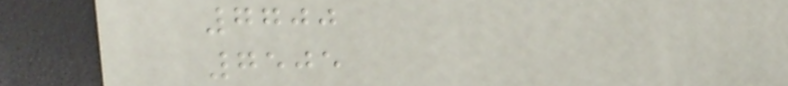7700
7505
